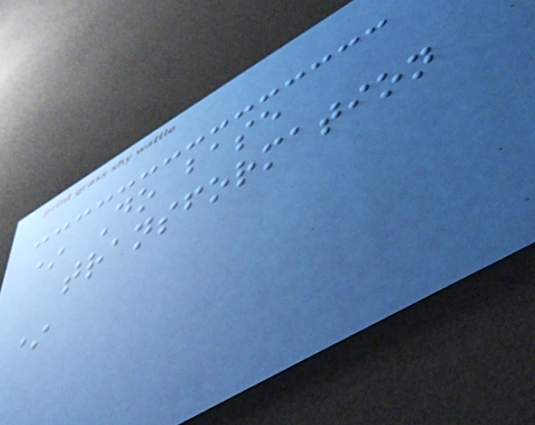* Do base
transformation
*
